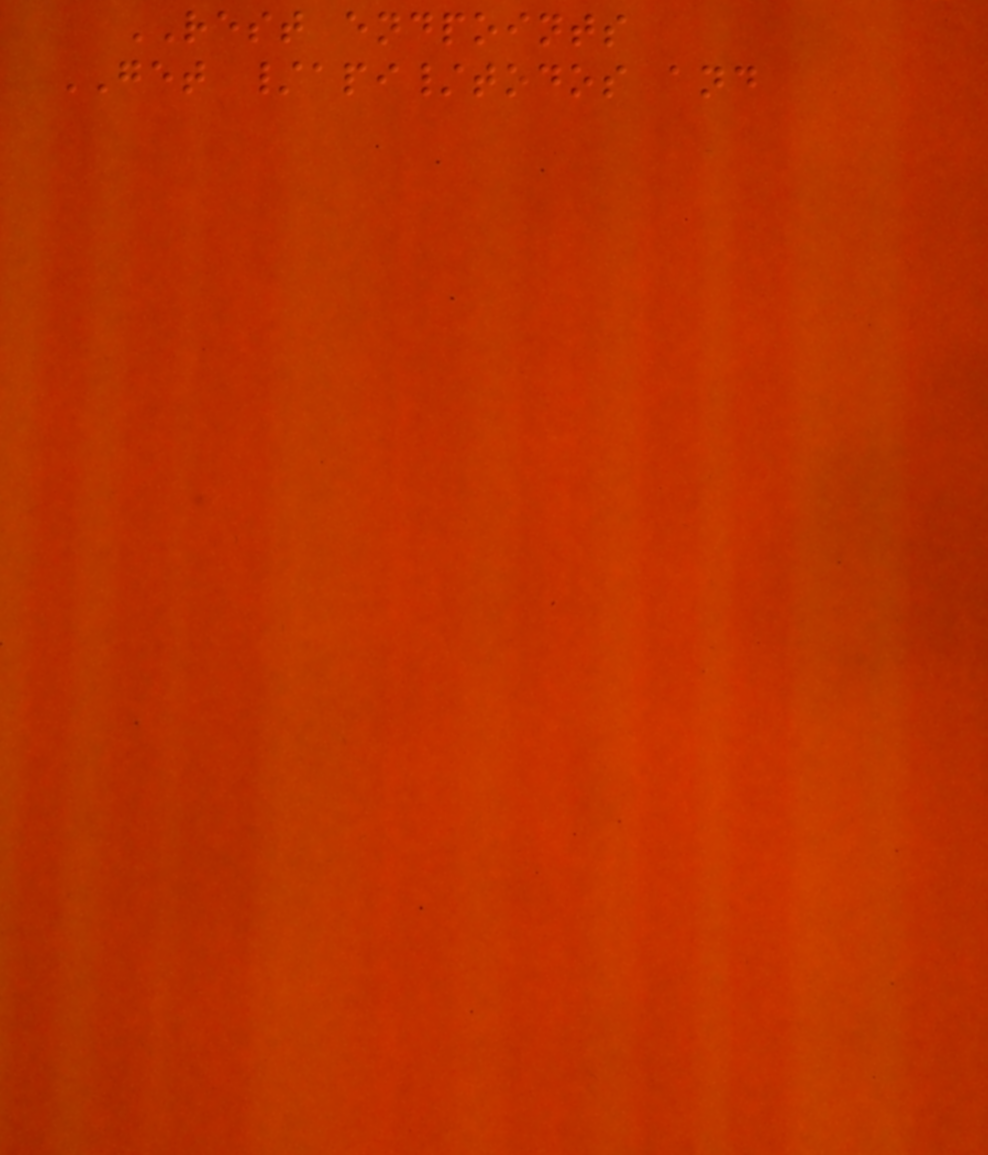REST endpoints
GET /api/todos and
